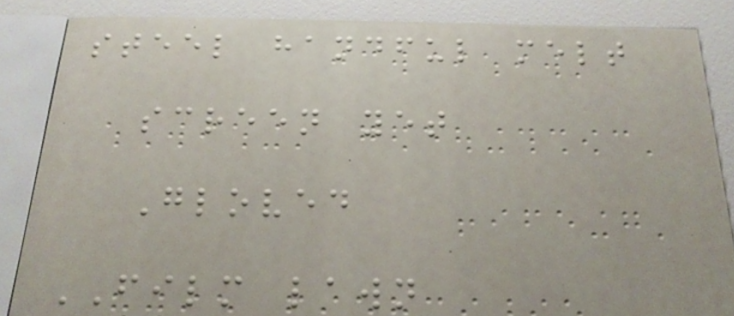steel handful melt
screen yet
Gloved
FILM lawn
